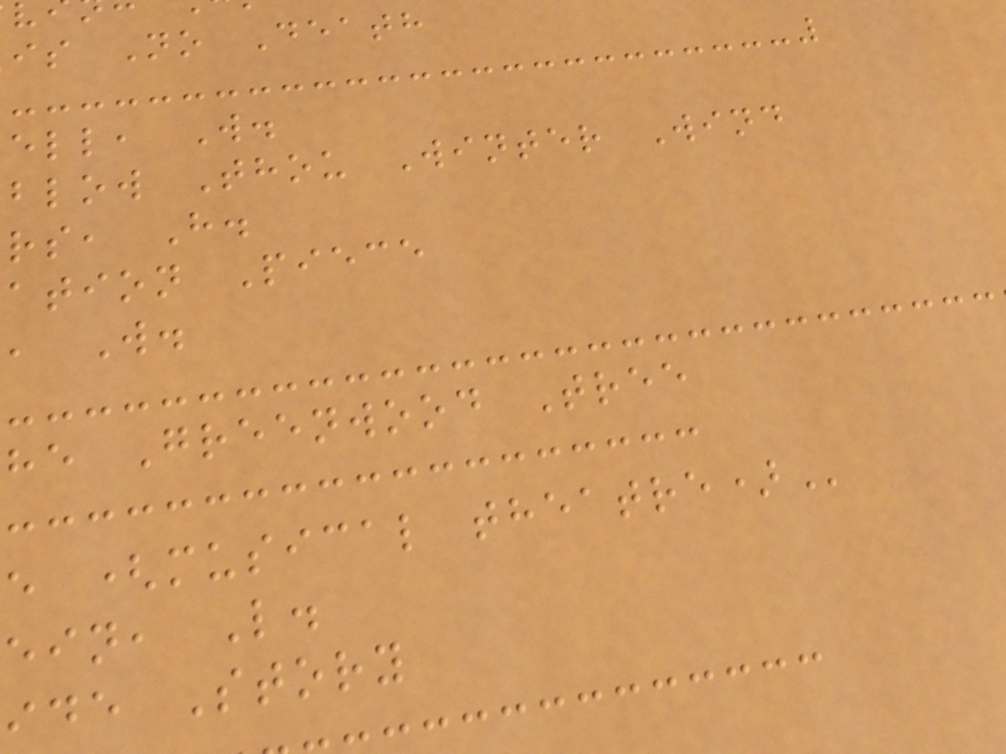is No Death
ell, W.
blow Thou Winter Wind
rs, H.
ation Piece
, W.
he Greenwood Tree
e (musical
ein, L.
ide Story
